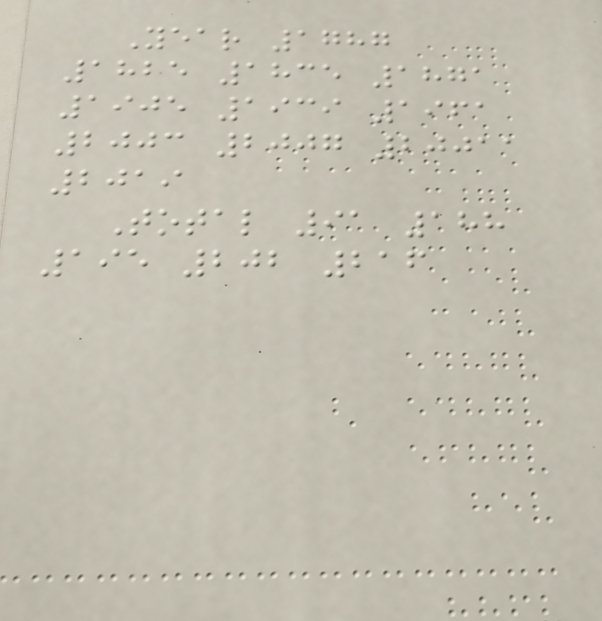Year 1787
1825 1835 1871
1905 1939 1961
2003 2007 20011
2019
Total 91 188
195 202 216
